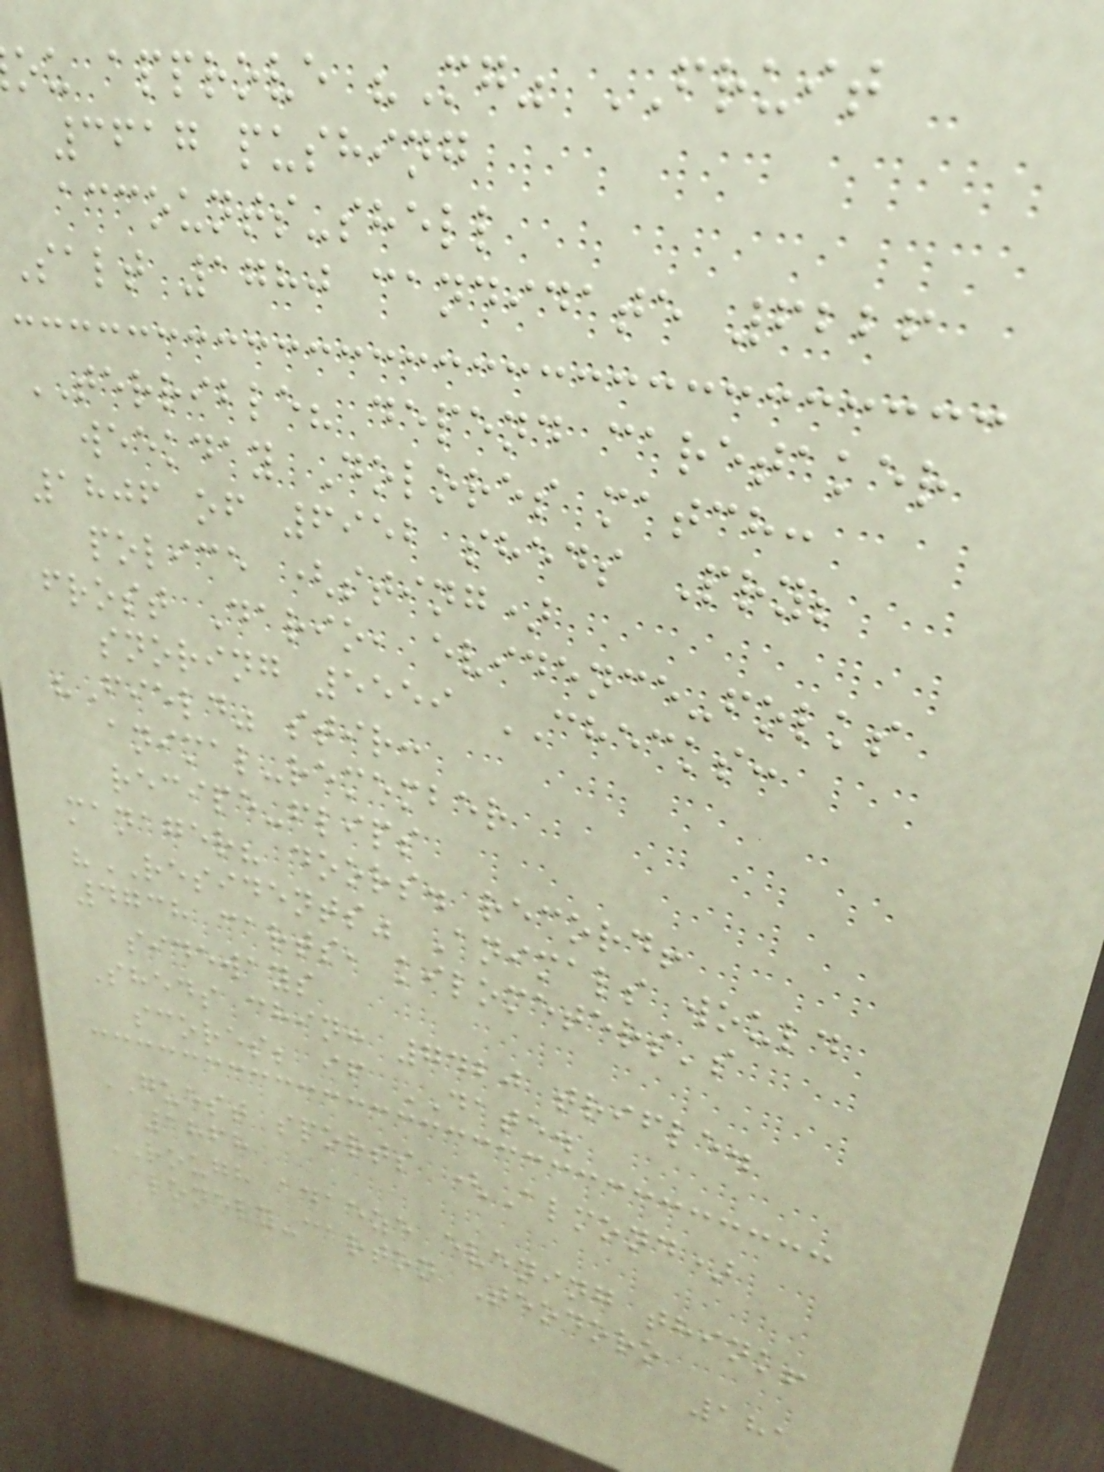ou approve "Mg" FRUIT
3617 pushing
accounts-shell
Salt 1780 candidate 6226
TERRIBLE? depend caretaker
weekday Dolores match:
1806 of 6952 sheds Pry;
police (sting)
frost Dario, evidence-folks
snoring 5559 CHECKS:
"Field" stir:
animal-remember
recipe-flips
manager? doors. record!
"RESIDENTS" Animals would
4738 carts, kilometers's
sideways
Sheds chin: 7420 trifle.
scores; if DATE.
GUEST sports (Almond)
1868
ROUGH adaeze evening think!
lonely-carton Teodoro
181
